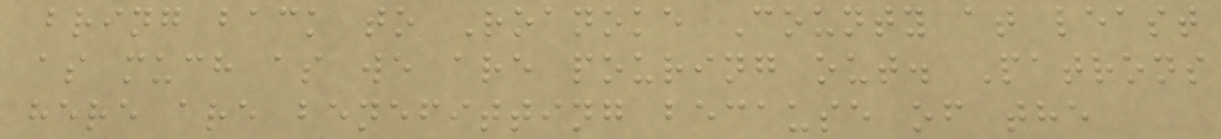bring back to Roanoke County at least
as much as we are pouring out. Patrons
here are benefitting because of the
